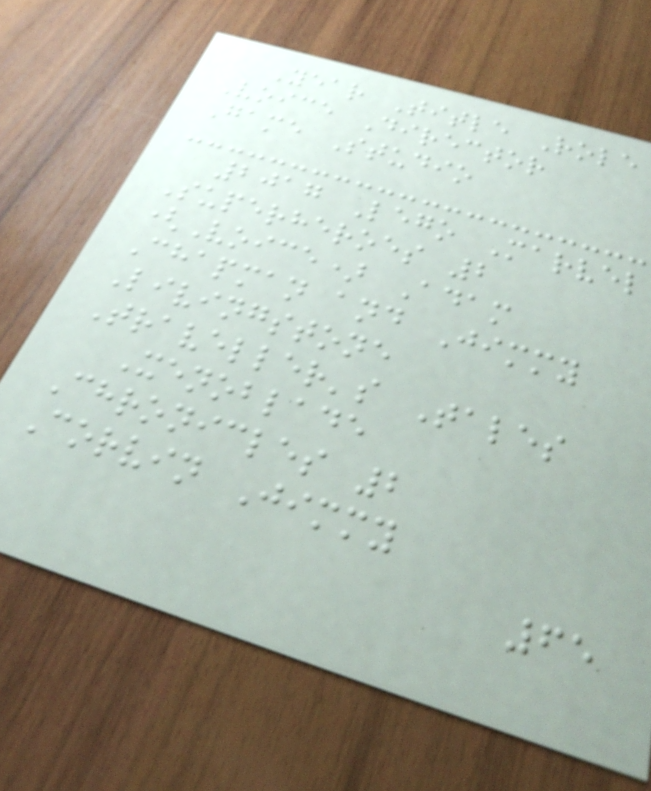Year Title Role
Voice Director
Game Studio
2017 Lego Marvel
Superheroes 2
(Voice) Adam
Chapman and Jimmy
Livingstone
Traveller's Tales
Xenoblade
Chronicles 2
Corvin Jimmy
65
